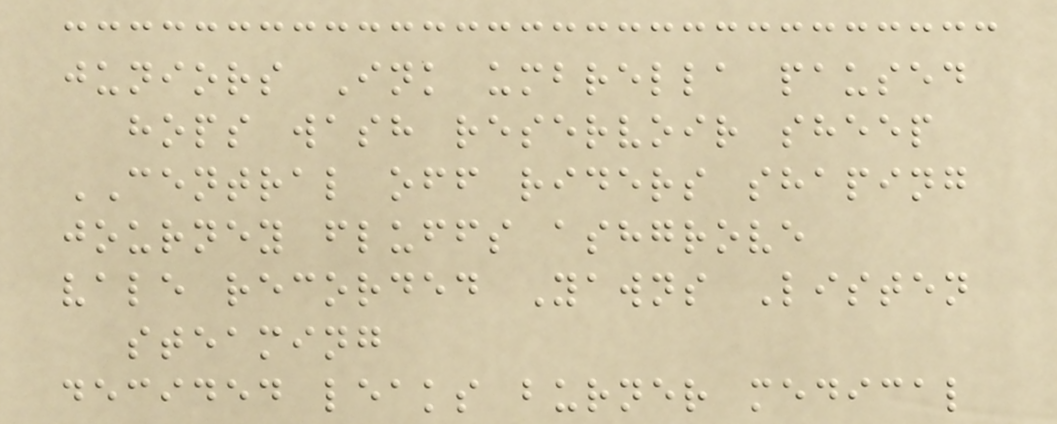juniors Ink umbrella paused
hops wash reservoir sheep
CENTRAL off riders shaping
journey fluffs ashgrove
vale recorded Yawns Listen
steaming
decided leaks burner medical
